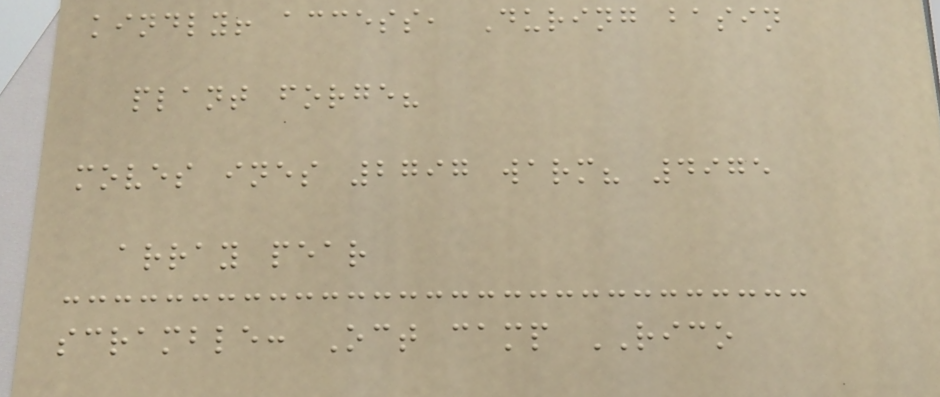kindly! access, During basin
plant forge?
moves ines 2797 warm? 4975
array pear
scramble: Oct camp RICO
